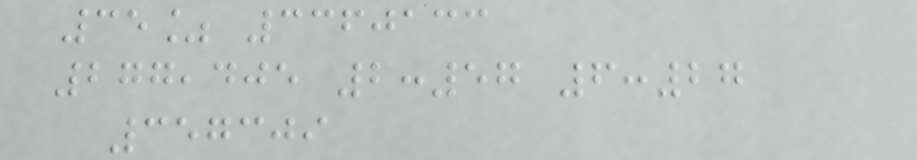35% 3360133
277,405 2:57 6:27
357309
